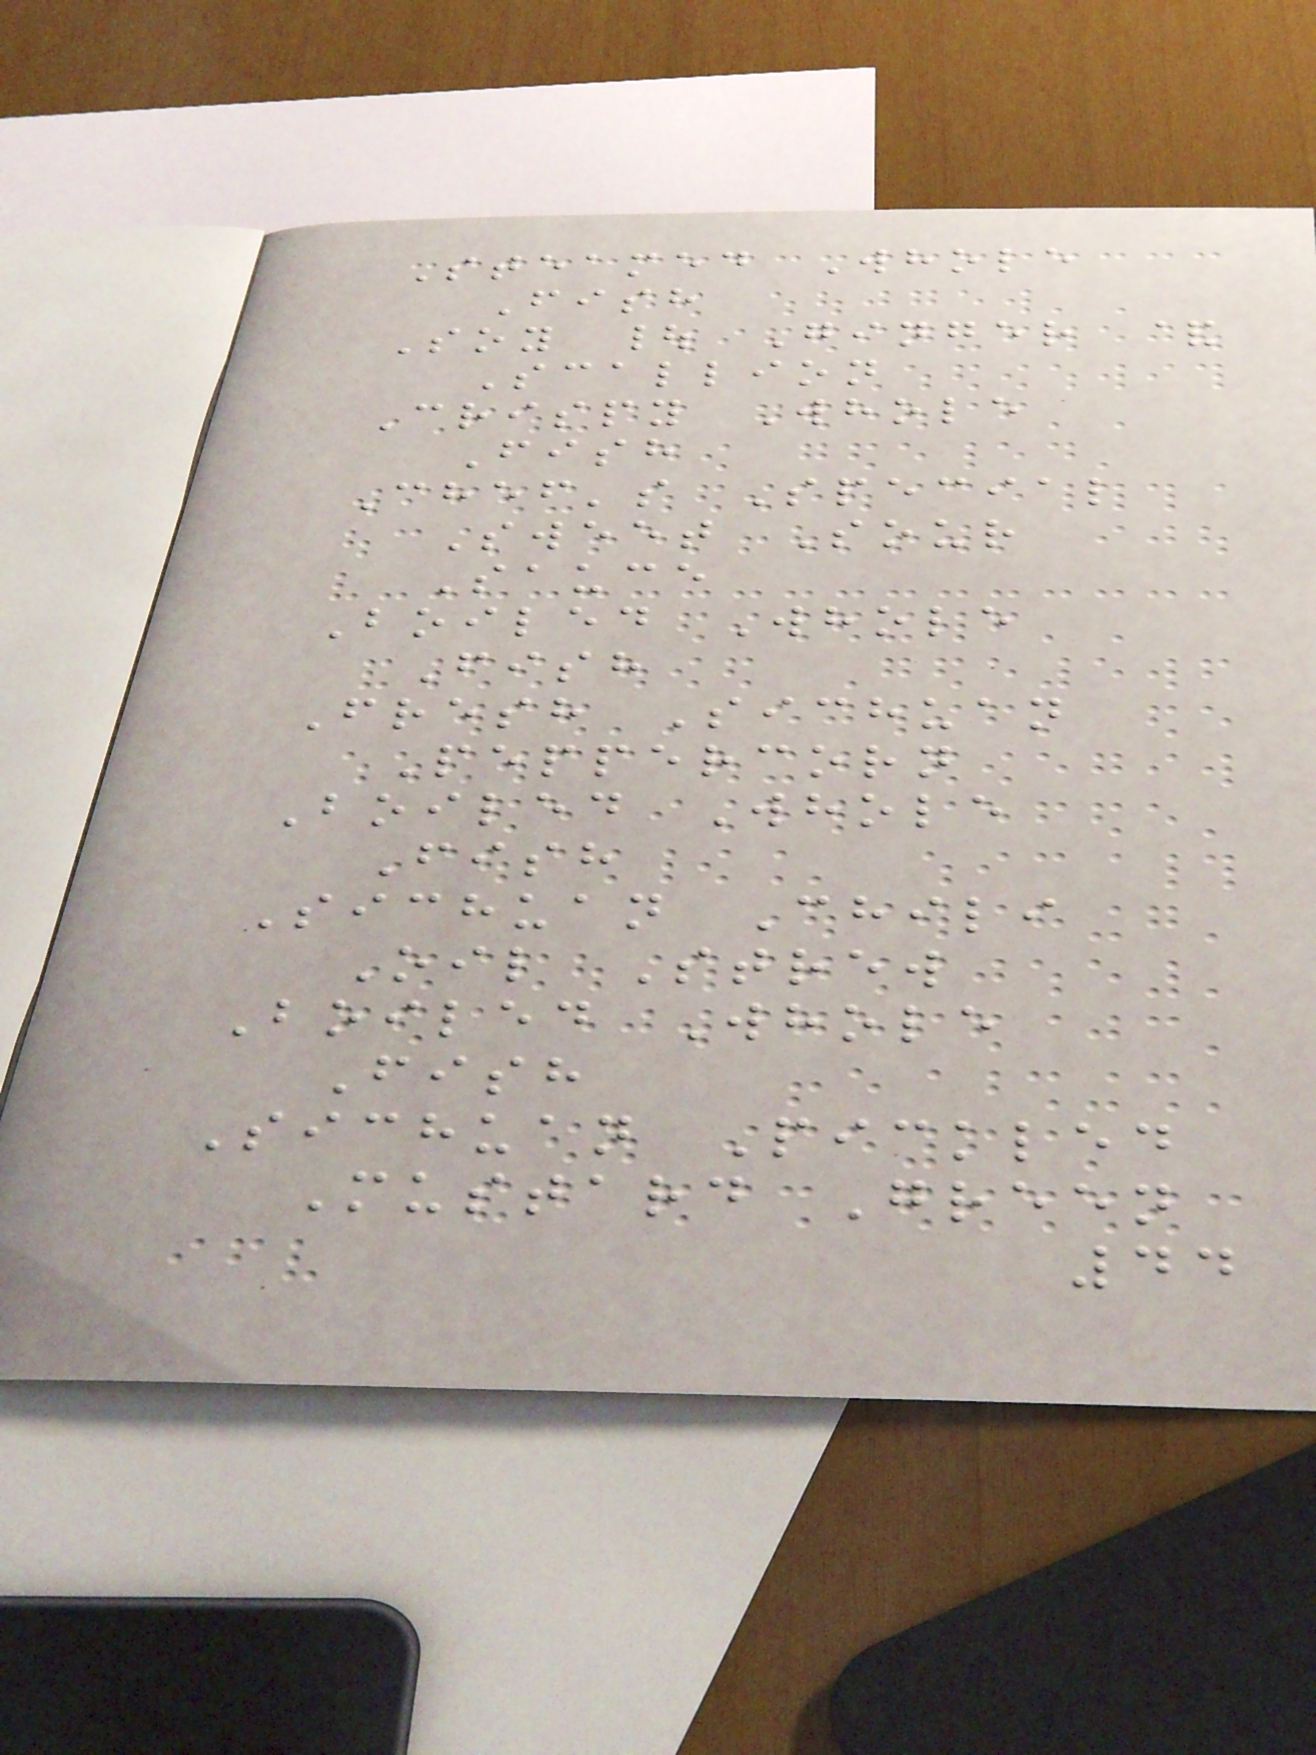Steamed Whole
Fish
Soy | Ginger &
Scallion
Crispy Whole
Fish
Chef's Special
Sweet Sour
Sauce
Boiled Whole
Fish
Fresh Sichuan
Peppercorn
Boiled Whole
Fish
Sichuan Chili
Oil Strew
Boiled Whole
Fish
Sichuan Pickled
Mustard Green
44
